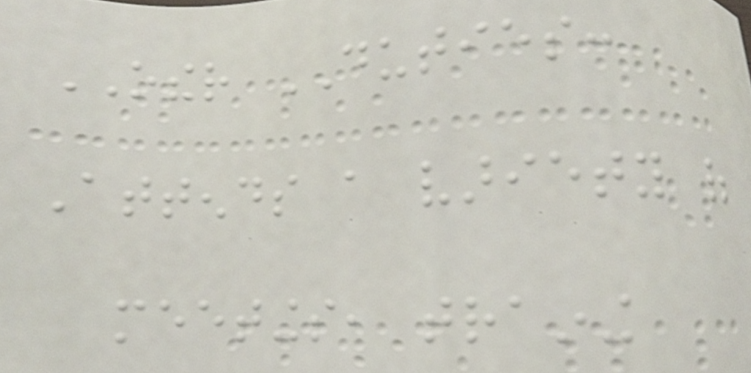OTHER DUTIES:
Attends a variety of
meetings, training
